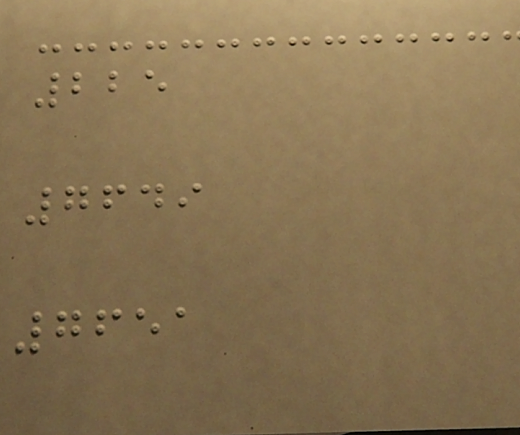225
7649
7651
